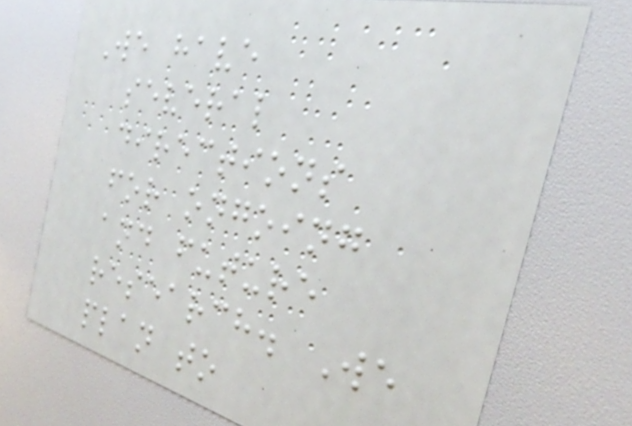We have
several
directions
for ongoing
and future
research. We
plan to
